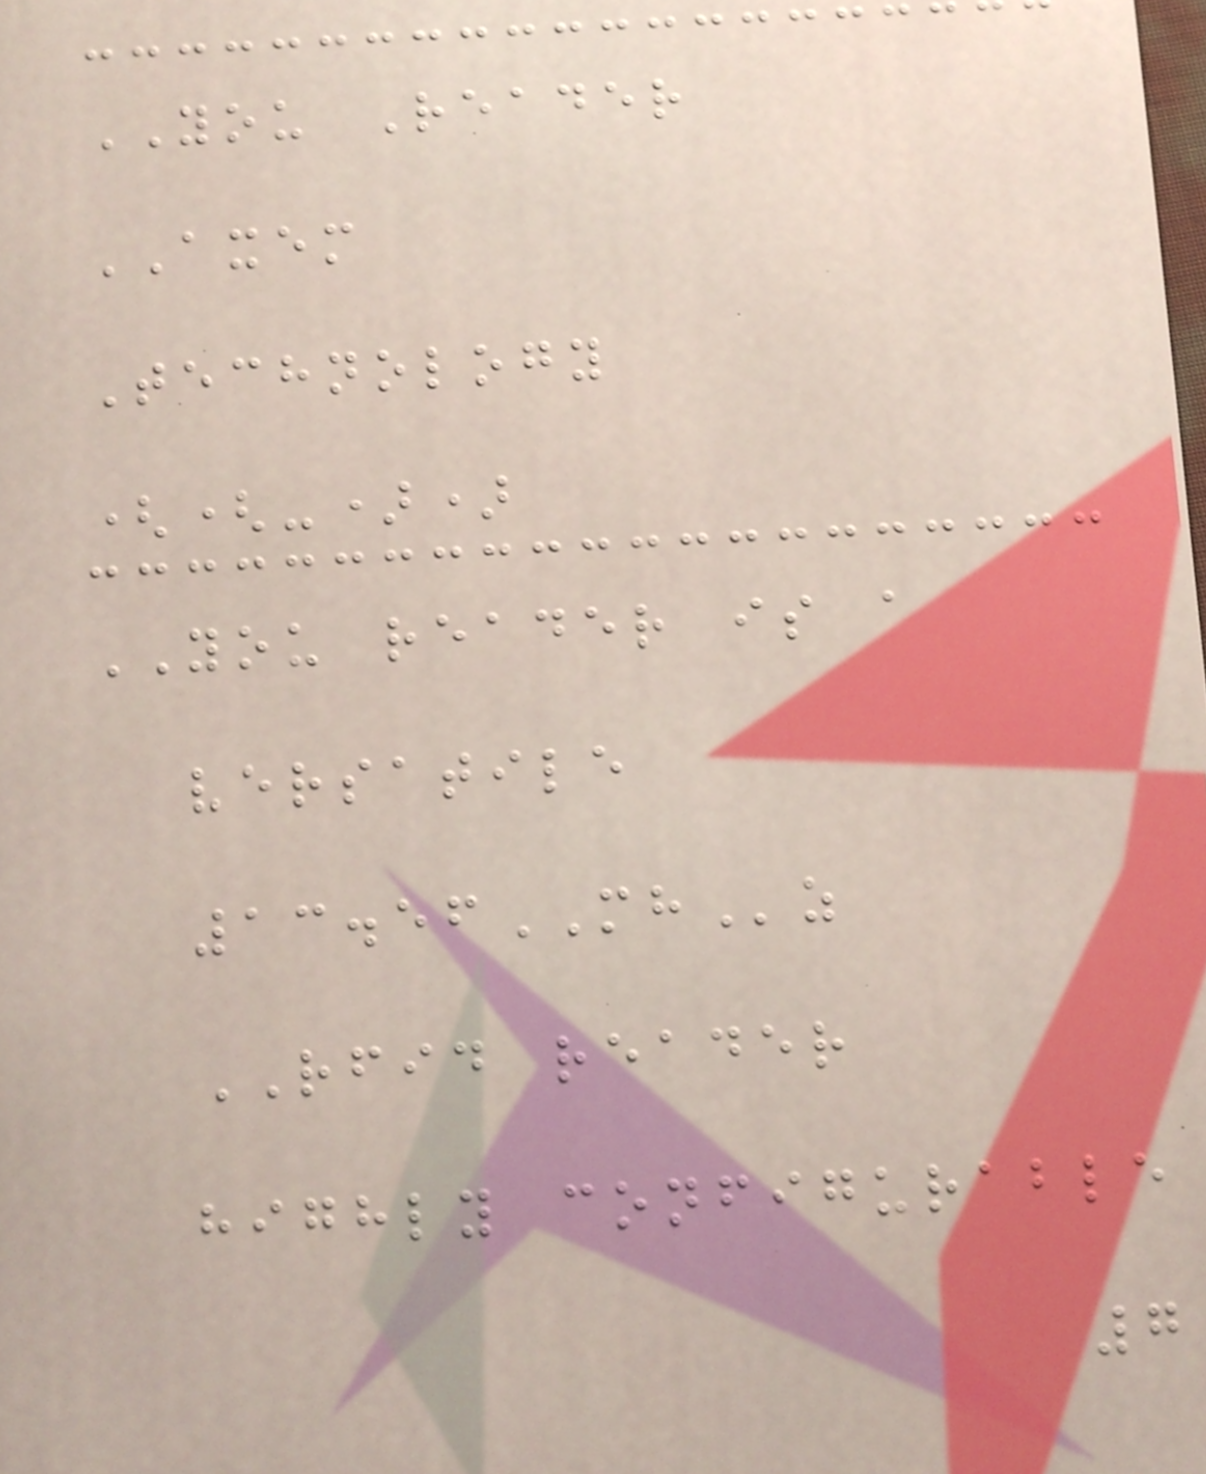YOU Reader
AXEM
Technology
((-))
YOU reader is a
versatile
13.56MHz
RFID reader
highly configurable
7
